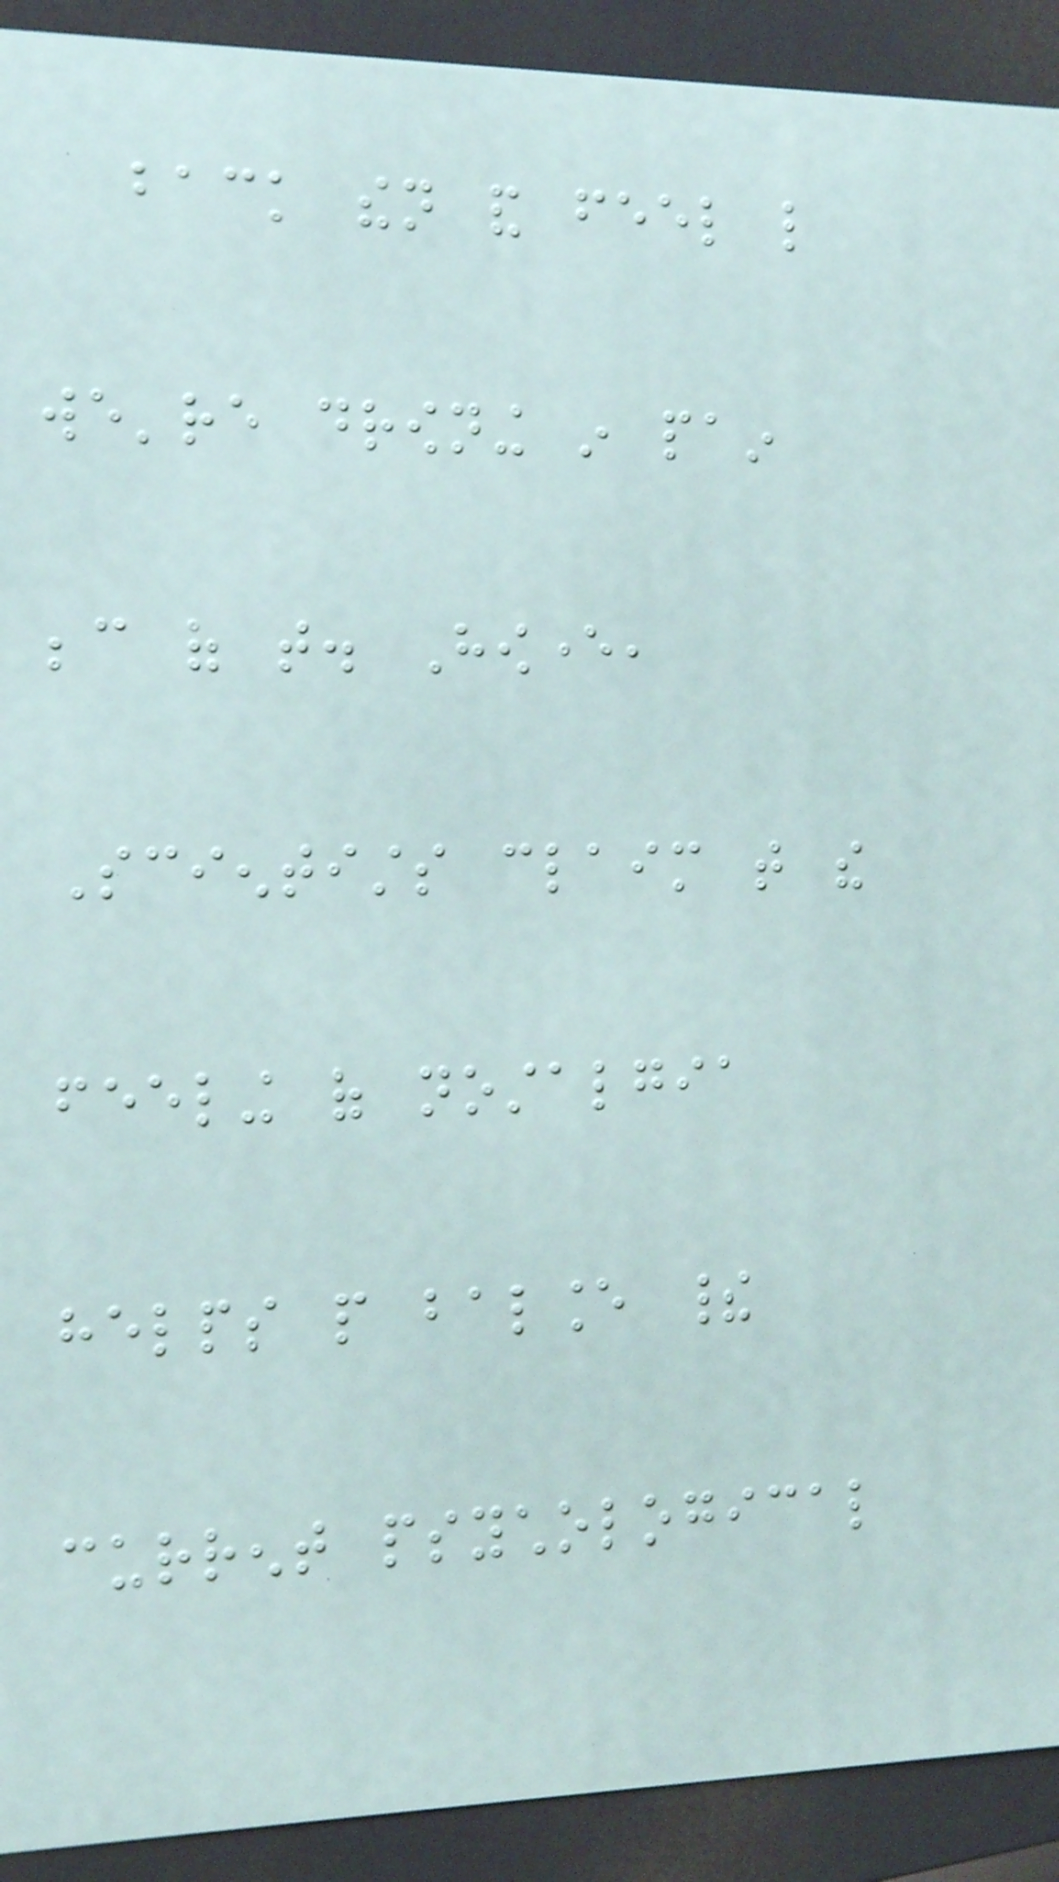back then and feel like
we're drowning in pain
because of that. However,
Scientists claim that the
feeling of nostalgia
helps people balance their
current psychological
